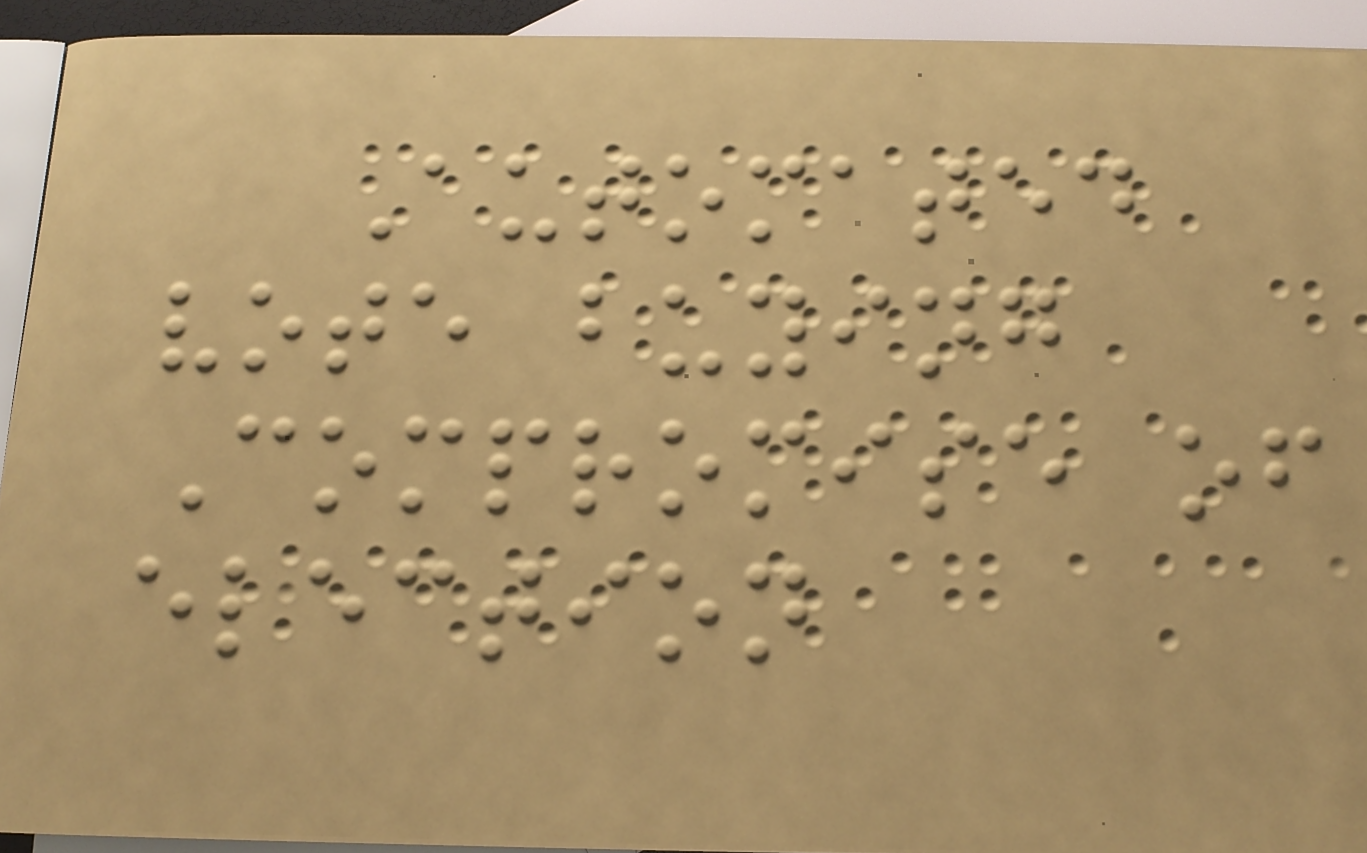Automated
vote buying
Compromise of
election
